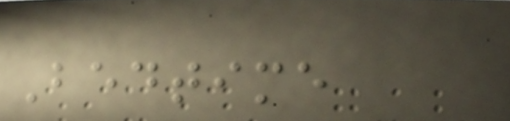Bedtime
